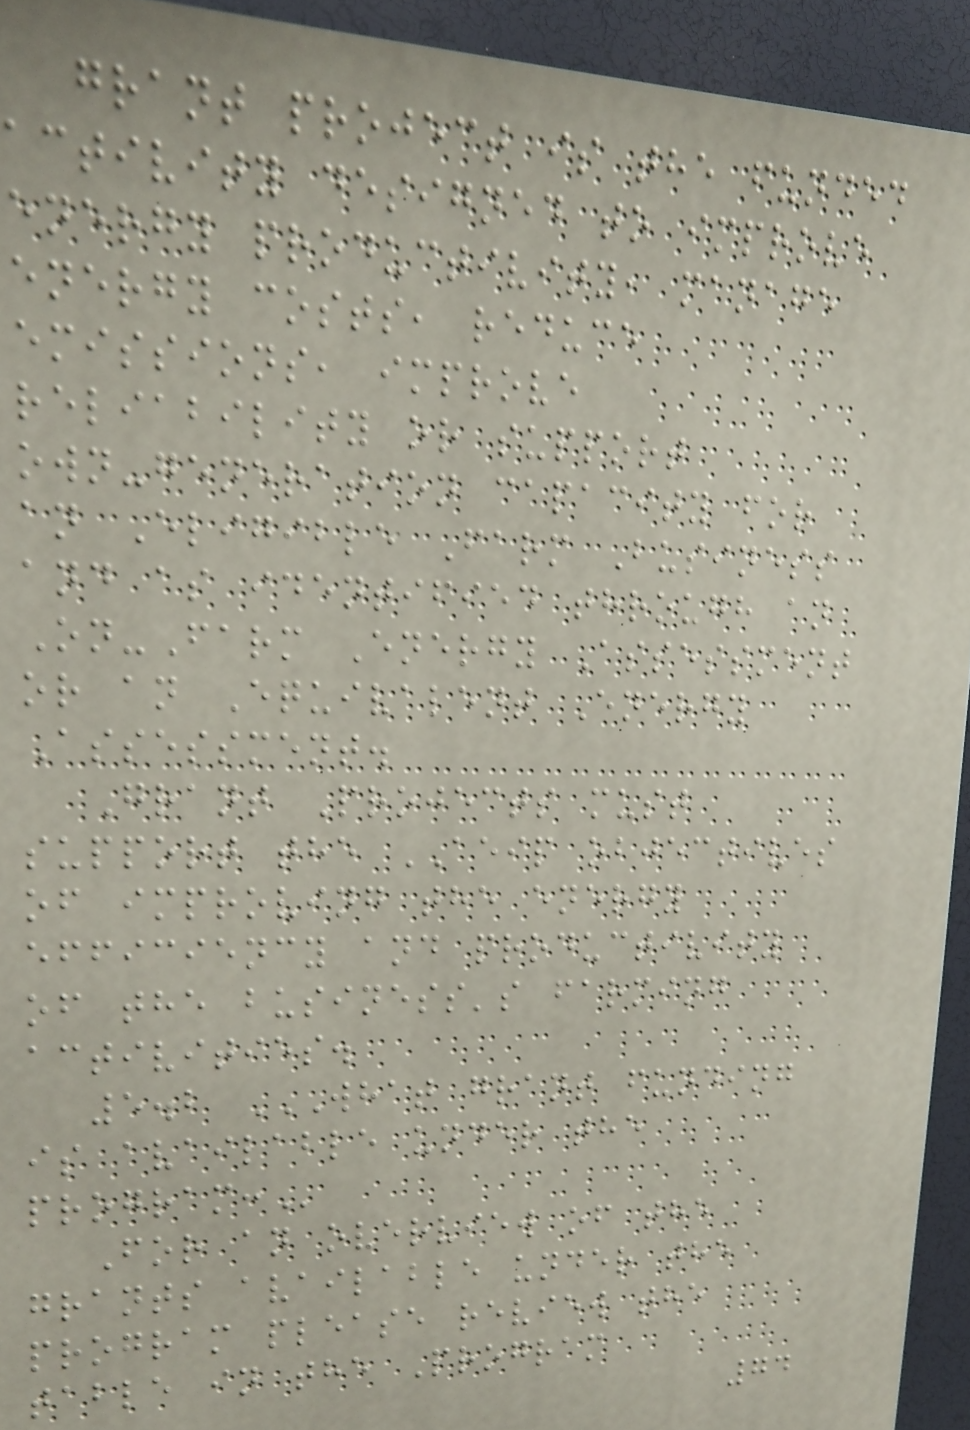grant project is the funded
activity designed to improve
energy productivity, manage
energy costs, reduce
emissions, improve
reliability or support
own-generation capacity for
an Eligible Farm Business
and as identified through an
On-Farm Energy Assessment
or an Equivalent Energy
Assessment.
Grant Projects must
support the AEIP objectives
of improving the energy
efficiency and productivity
of the business's farming
activities.
5.2 WHAT GRANT FUNDING
IS AVAILABLE UNDER THE
PROGRAM:
For an overview of the
grants available under the
program please review the
table in the Program
74
